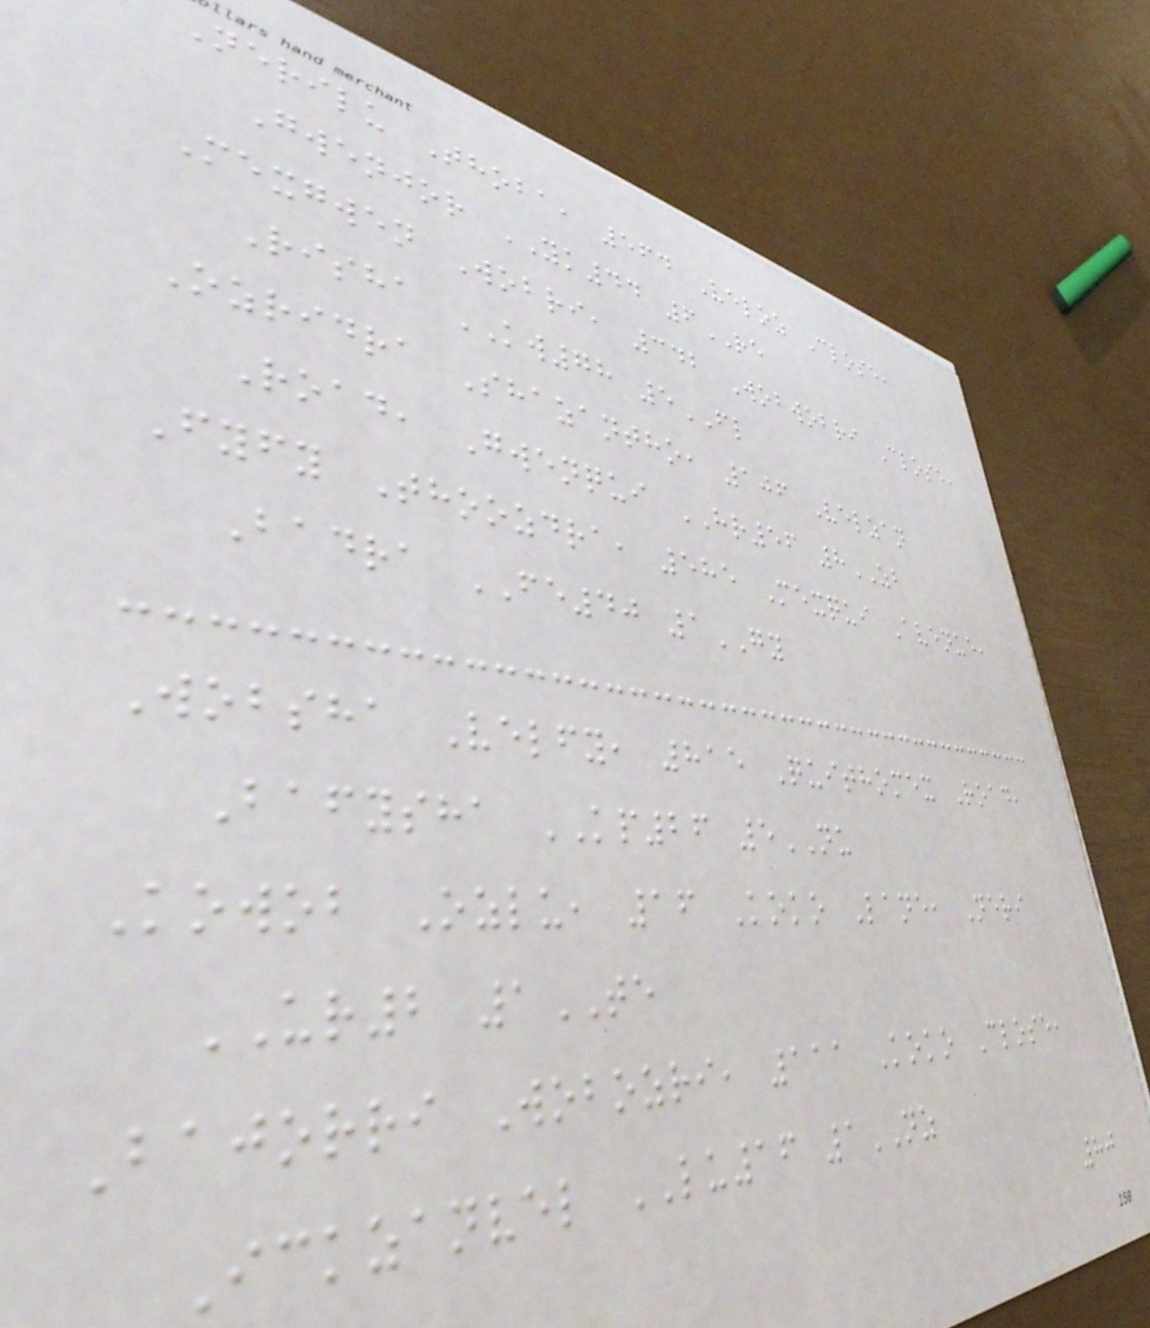Nerilu Thoba, 564 Veloz Close,
Gwenjor YK44 6RE
Mexgwen Wobri, 342 Wobwobri Close,
Risha KW78 5FL
Ozridra Shazantho, 106 Velzan
Road, Gwenqui HR56 8ZB
Fyfy Thoozdra, 585 Mexqui Avenue,
Badra FE40 1GY
Wobsha Velfy, 815 Quithomex Road,
Bafysha KP26 5NU
Kowob Ozlu, 16 Koko Lane, Neri
UR2 1TE
Bajorri Wobozri, 111 Koko Close,
Ickzanvel LU16 1NZ
80
